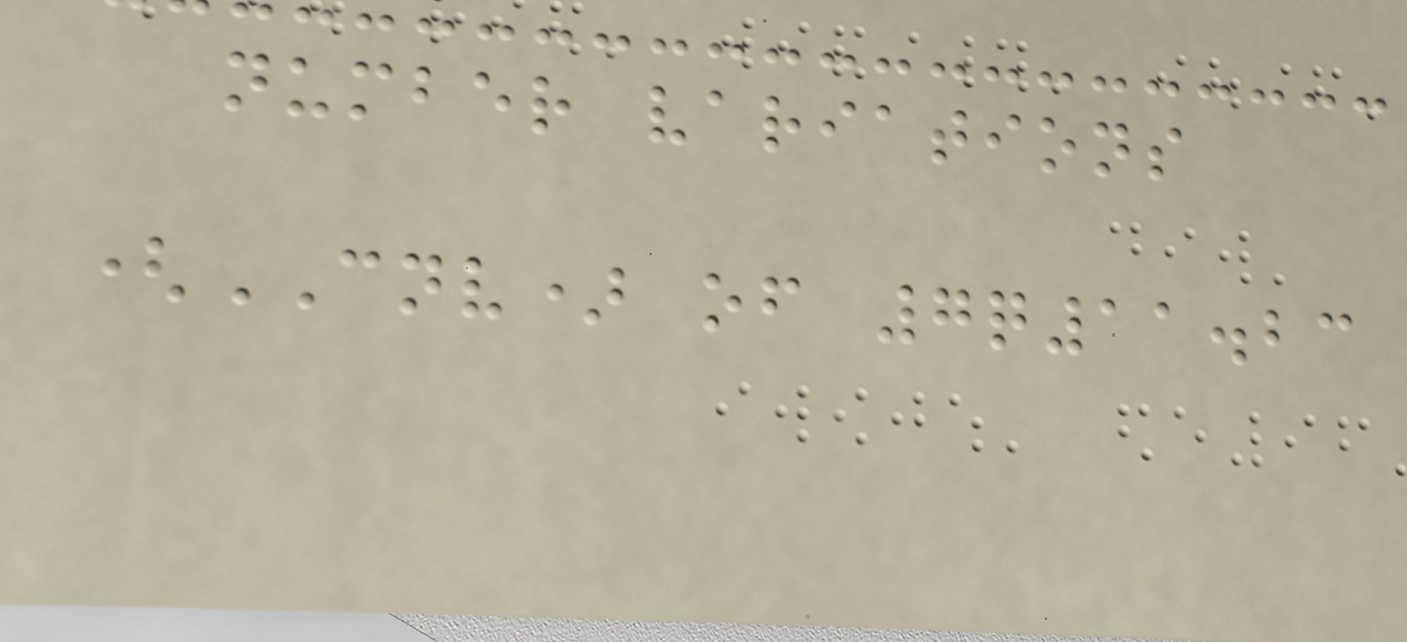number variations
(CNV) of 7q11.23
